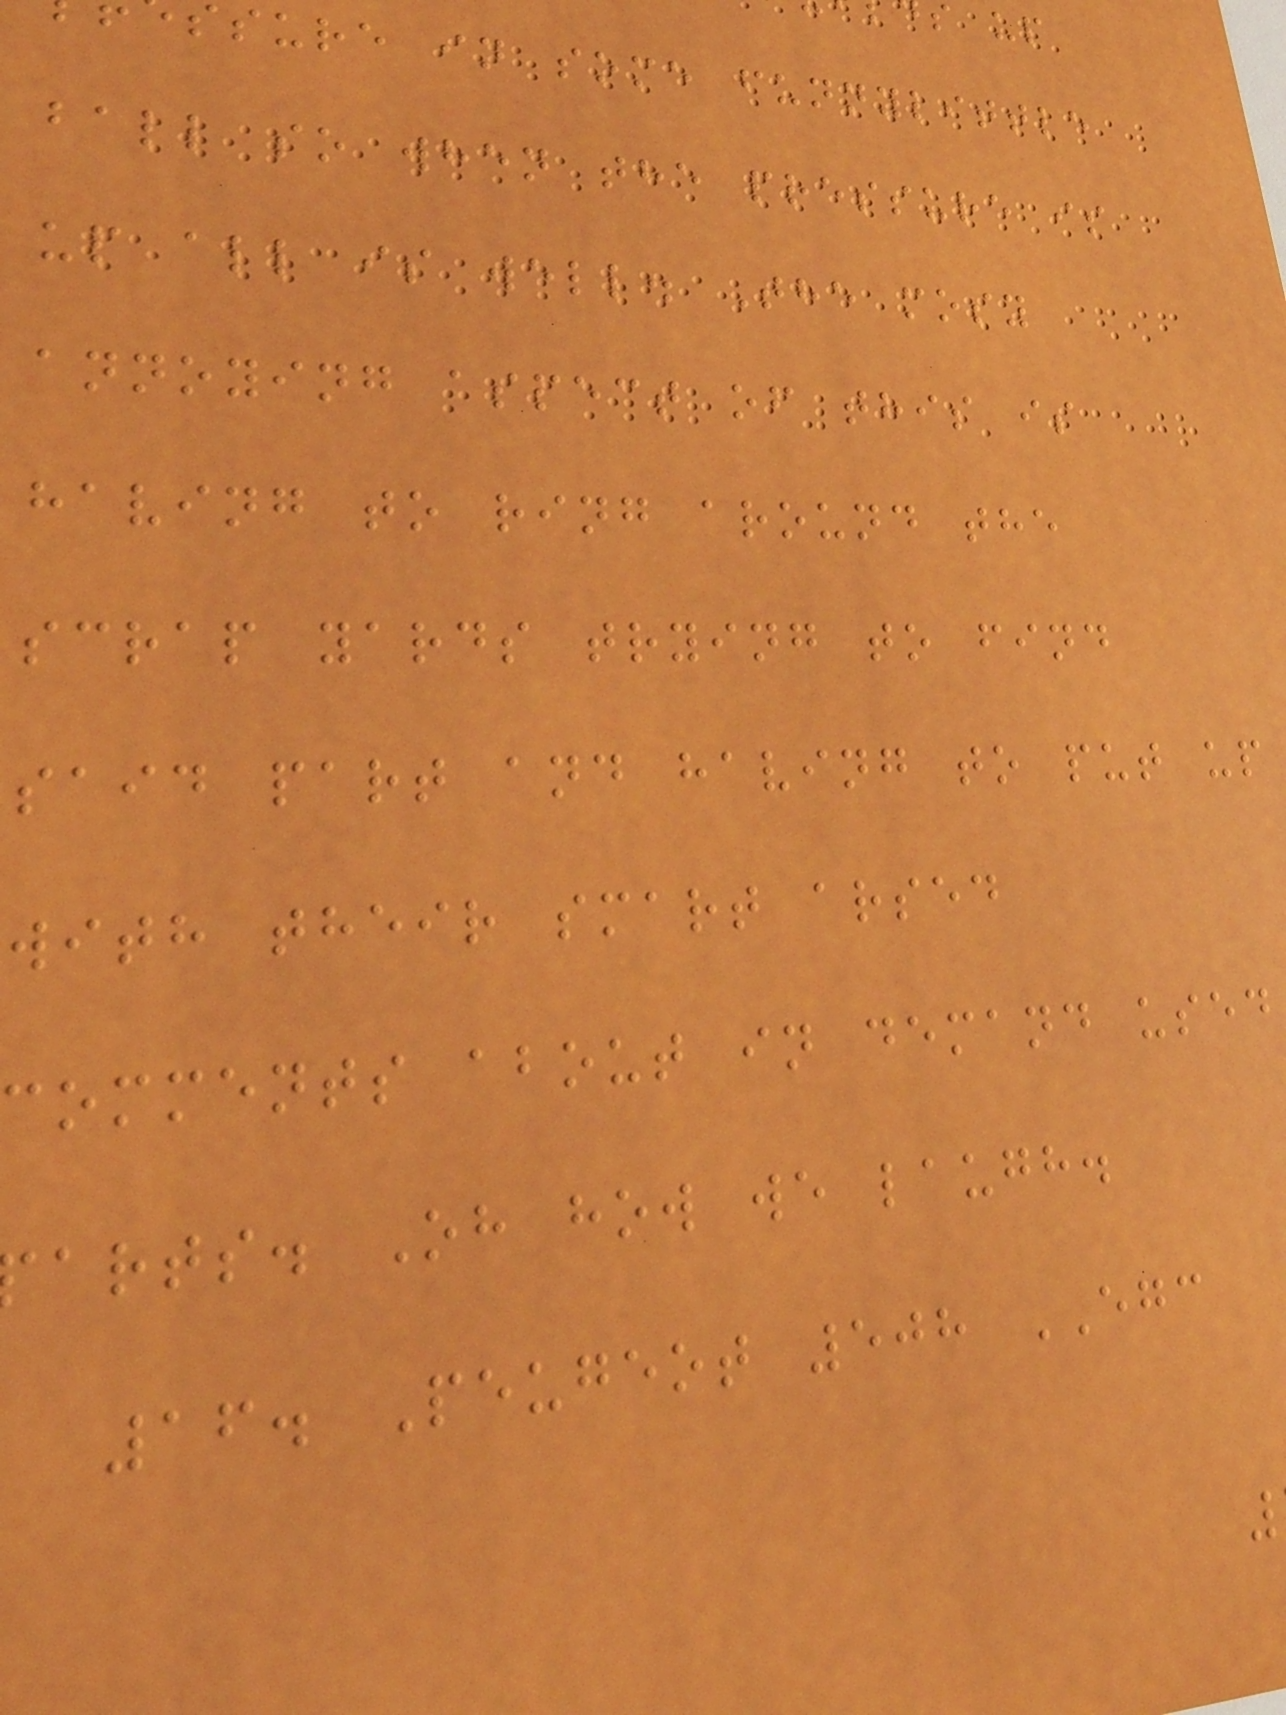sure in some funnylittle
ball so when the pressure is
up all is well. The mosy
annoying aspect of this is
having to ring around the
scrap yards trying to find
said part and having to put up
with their smart arsed
comments about in demand used
arts. Oh how we laugh.
16. Peugeot 508 EGC
